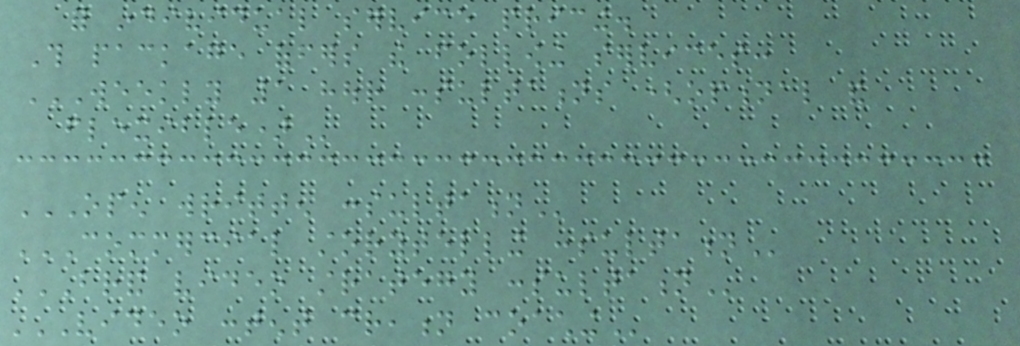for individual service pricing.
This package offers the following services:
WEEKLY 1 HOUR CONSULTATIONS (OPTIONAL AND
FLEXIBLE)
OPEN WRITTEN CONSULTATION
COMMERCIAL STORYTELLING CONSULTATION
BRAND VIDEO STRATEGY CONSULTATION
VIDEO CONTENT CREATION COACHING
